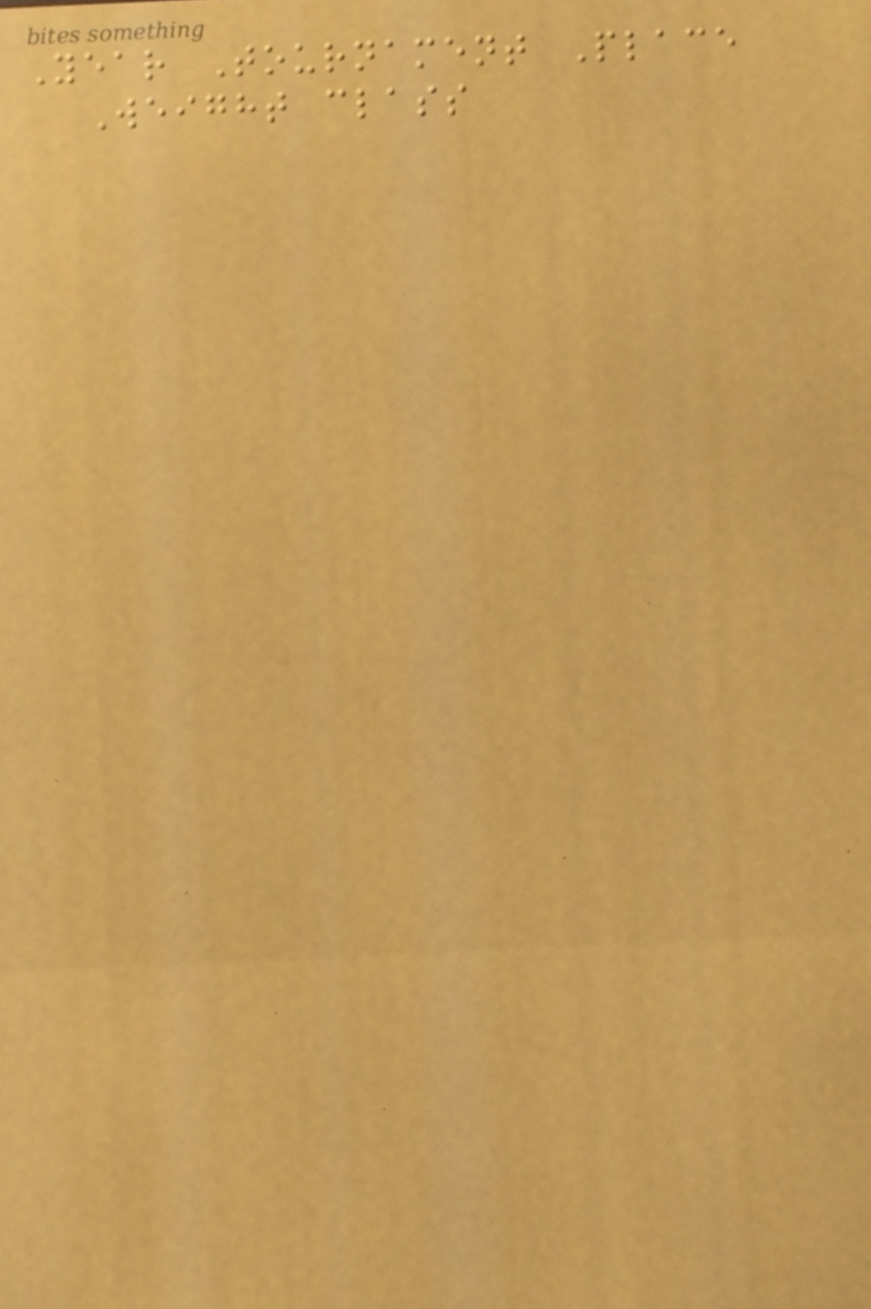Year Tournament Place
Weight class
